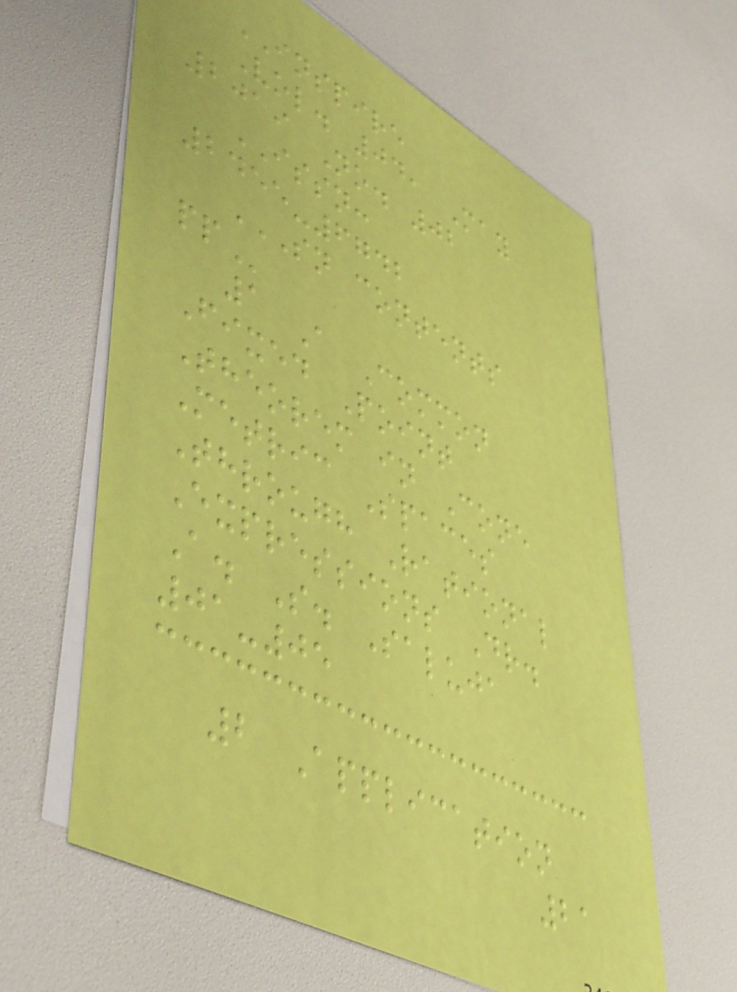INSPIRE
Vol. 04, May
2019 No. 02
ISSN:
2455-6742
SN CONTENTS
PP
1 A Common
Fixed Point
Theorem in Cone
Metric Spaces
Through Rational
Expressions Dr.
A. S. Saluja
01-05
2 Application
21
